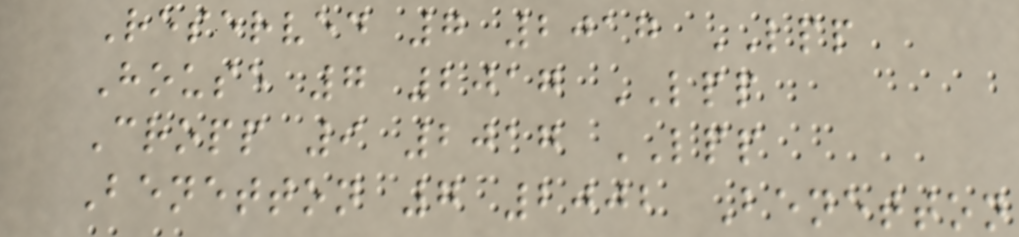Reserved 7 2017 LPP
House 7 2017 LPP
Cropp 9 2017 LPP
Benetton 7 2002 Benetton
